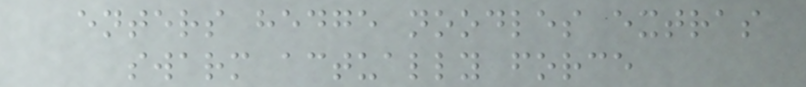enters hedge noodles extras
swarm actually force
